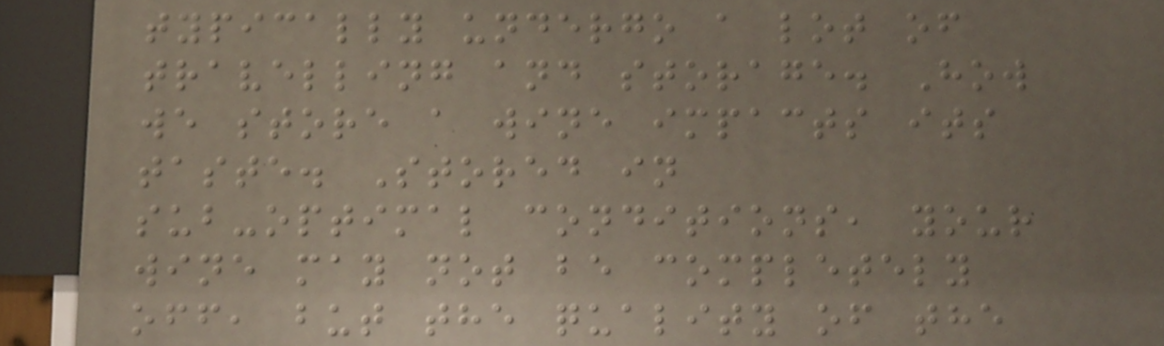typically undergo a lot of
travelling and storage. How
we store a wine impacts its
taste. Stored in
sub-optimal conditions, your
wine may not be completely
off, but the quality of the
